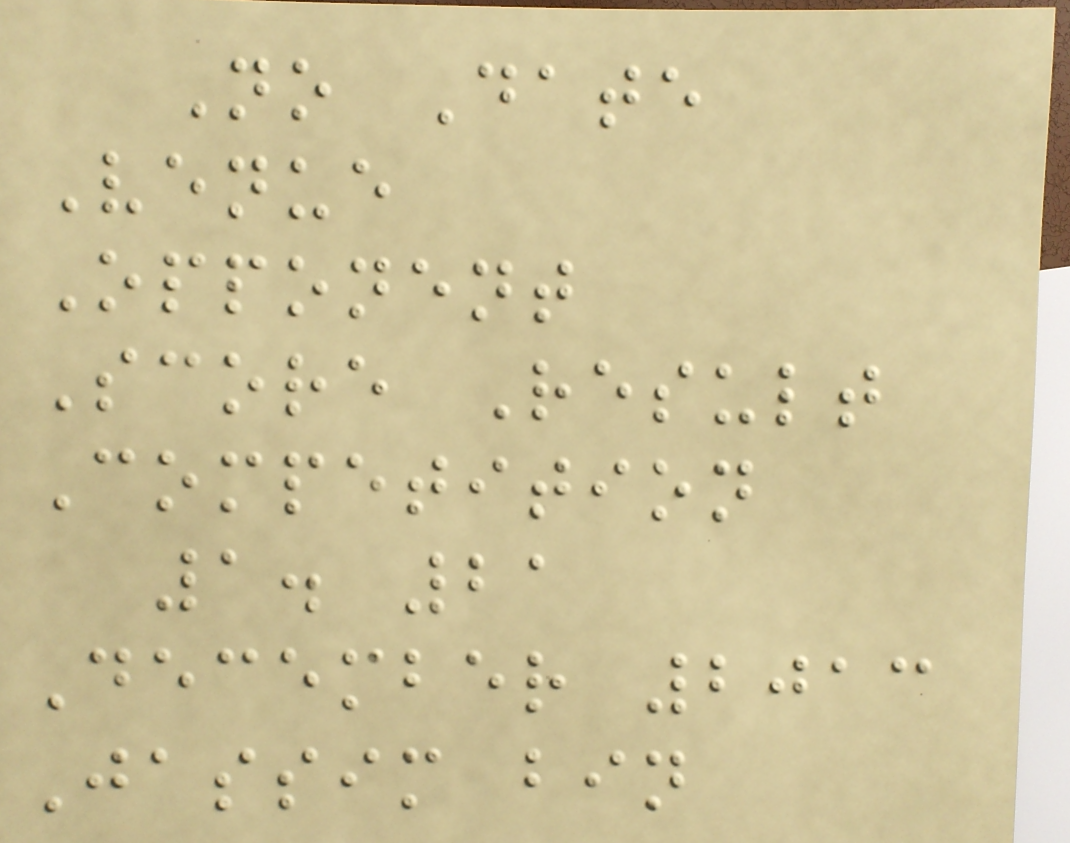No Date
Venue
Opponent
Score Result
Competition
1. 21
December 2013
Jassim bin
